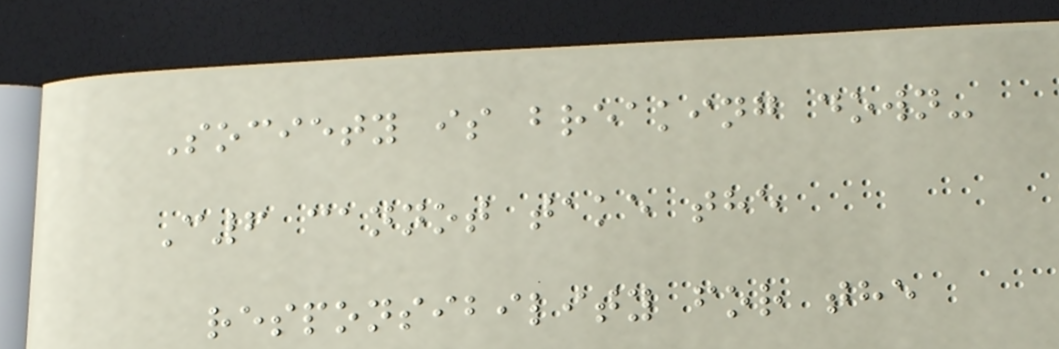Society is breaking down-
C6 cannot take the
responsibility for the
